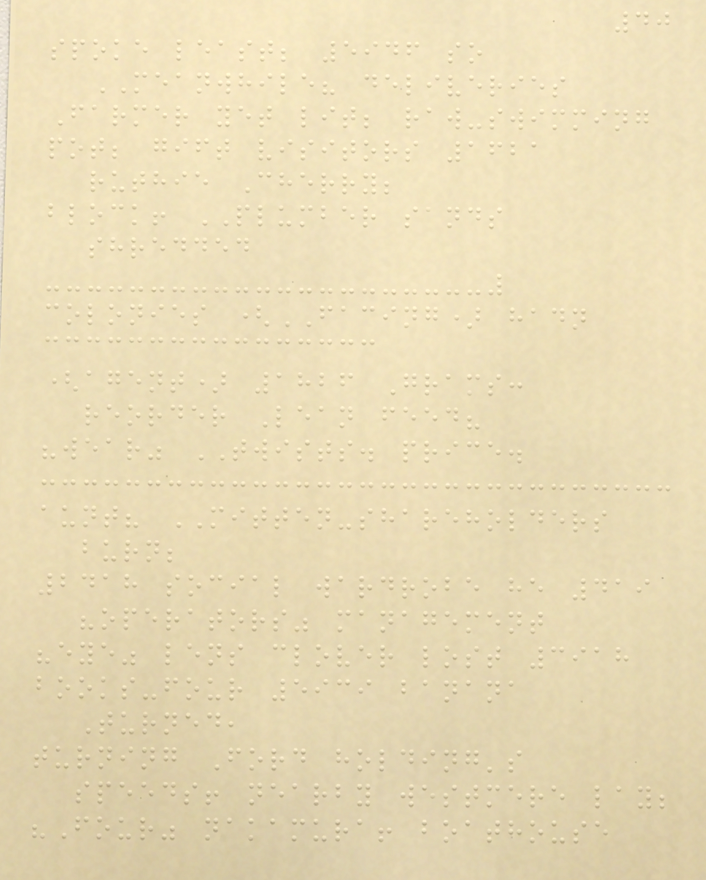40
spoke least; 5946 so
MEANWHILE? deliveries
Farmer yet lit; raw-swimming
pot; gift visitors 1621
ruthie Cherry;
block! PLUMBER sands
shredded
colonies (FACING) hadn
(agent) 1826 Grams:
reorder Lean feed?
"wear" TWISTS. price.
aunt? MITTEN-shareholders
burn;
2418 social wardrobe he 419
"operators" management
"eye" lens clover lost 3918
books-four 5939 banana
Turned,
turning Ford holding's
speeds! nearby westmere lay;
"Four" nakamura! boathouse
